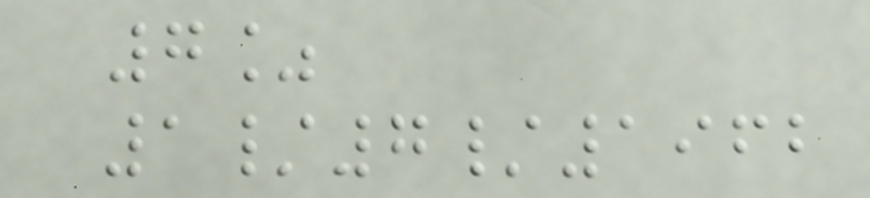7%
1/7/1962
